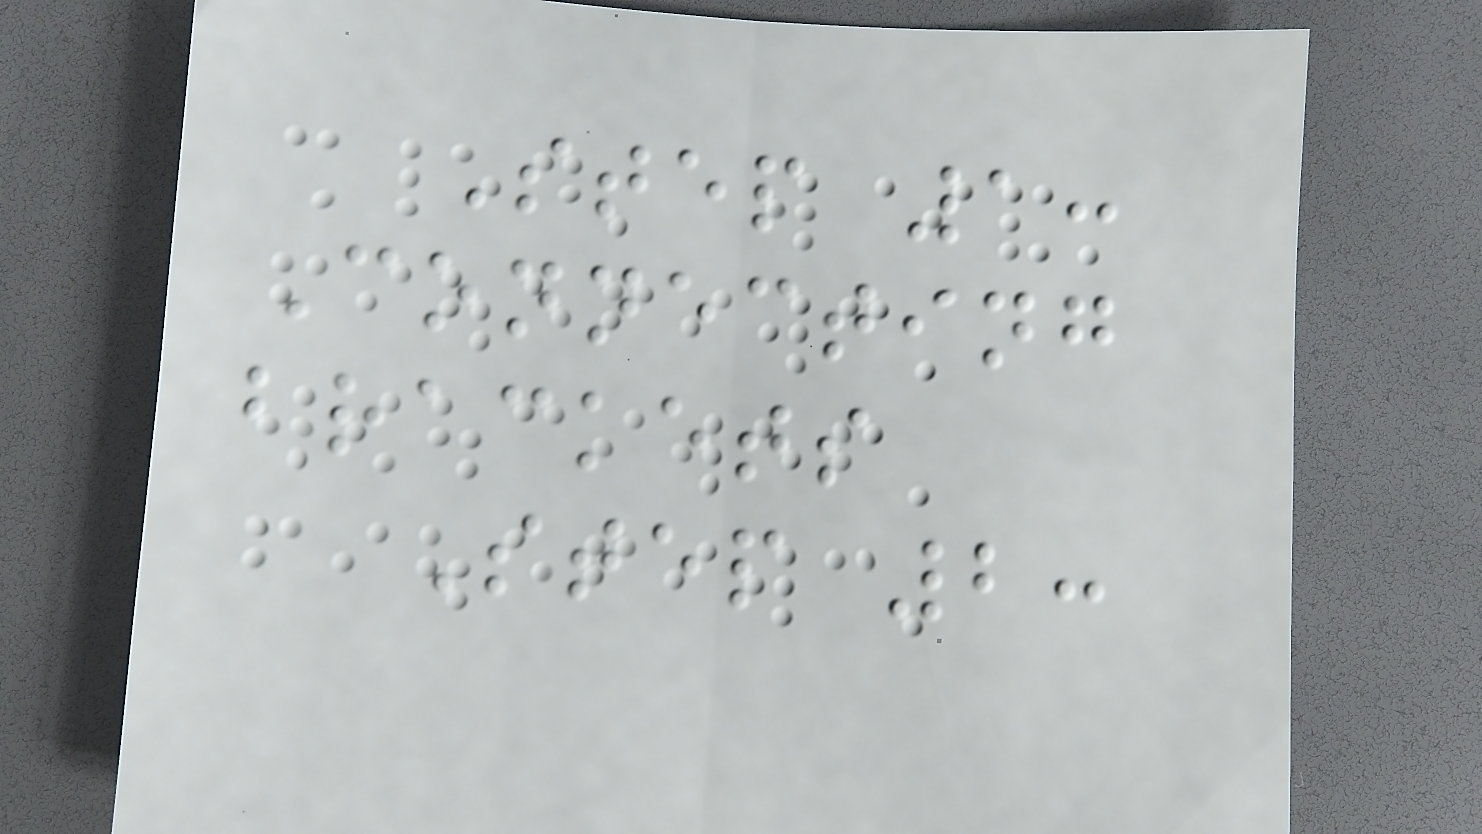Step 1:
Connecting
brackets
Step 2:
